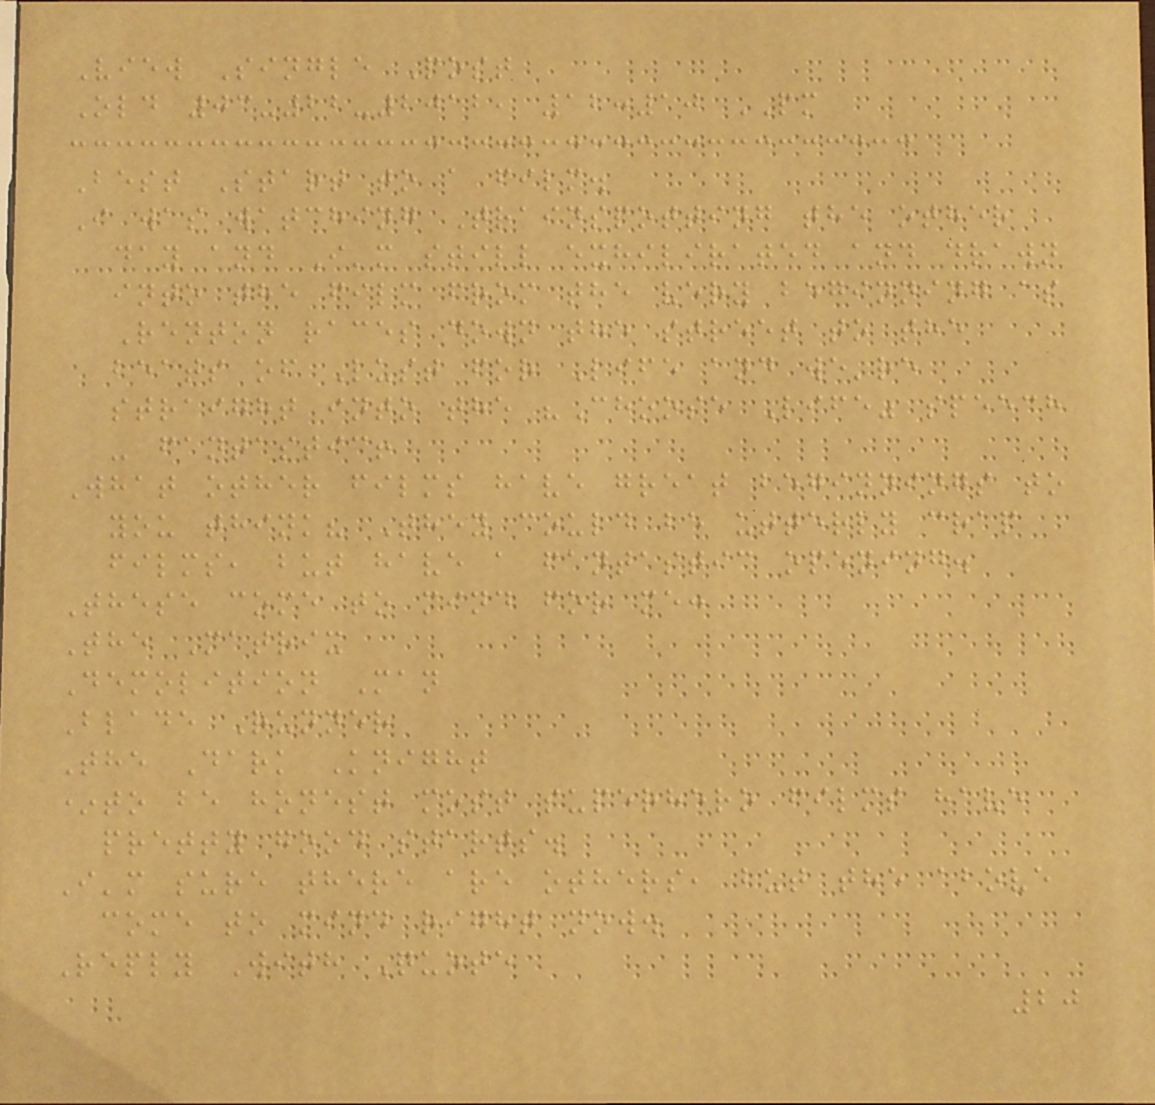View Single Post
Old 03-22-2012, 12:10 PM
Best Start to a film.
I was watching Trainspotting the other
day and I'm still exhilirated and drawn
into the film from the very beginning as
Renton races down the street to the
beats of Lust for Life and we're
straight into the "Choose Life" speech
- fantastic!
What other films have great beginnings to
you think? They could be utterly crap
films, but have a fantastic opening.
These come to mind for me:
The Matrix
Demolition Man
Blade Runner
The Dark Knight
*to be honest most superhero films have
pretty good starts.
I'm sure there are others, but the above
come to mind right now.
Reply With Quote
20
